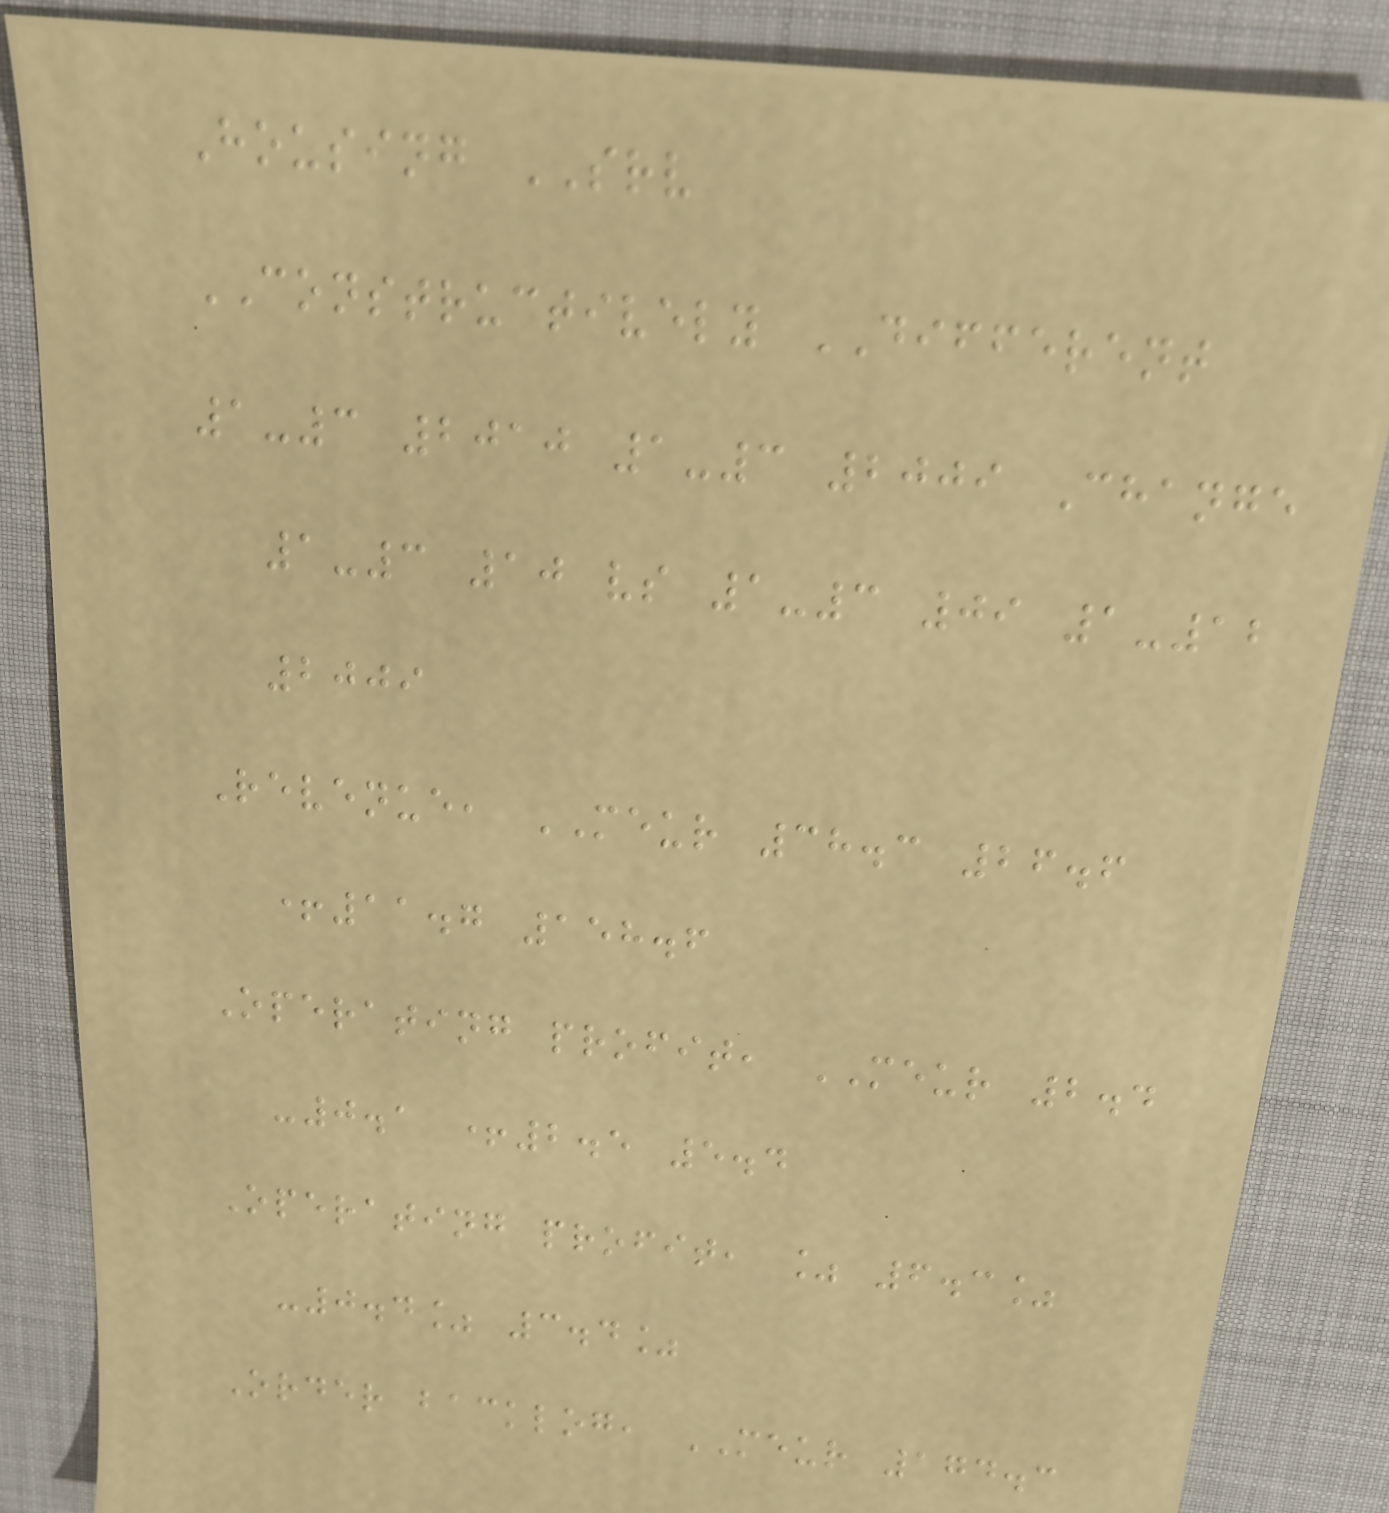Housing SRV
CONSTRUCTIVELY DIFFERENT
1-3 2010 1-3 2009 Change
1-3 10 vs 1-3 09 1-12
2009
Revenue, MEUR 38.3 26.6
+11.7 158.6
Operating profit, MEUR 2.4
-0.1 +2.5 5.4
Operating profit, % 6.3%
-0.4% 3.4%
Order backlog, MEUR 174.3
